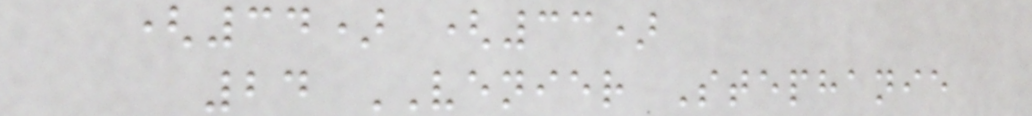(34) (33)
24 VENIER Stephanie
